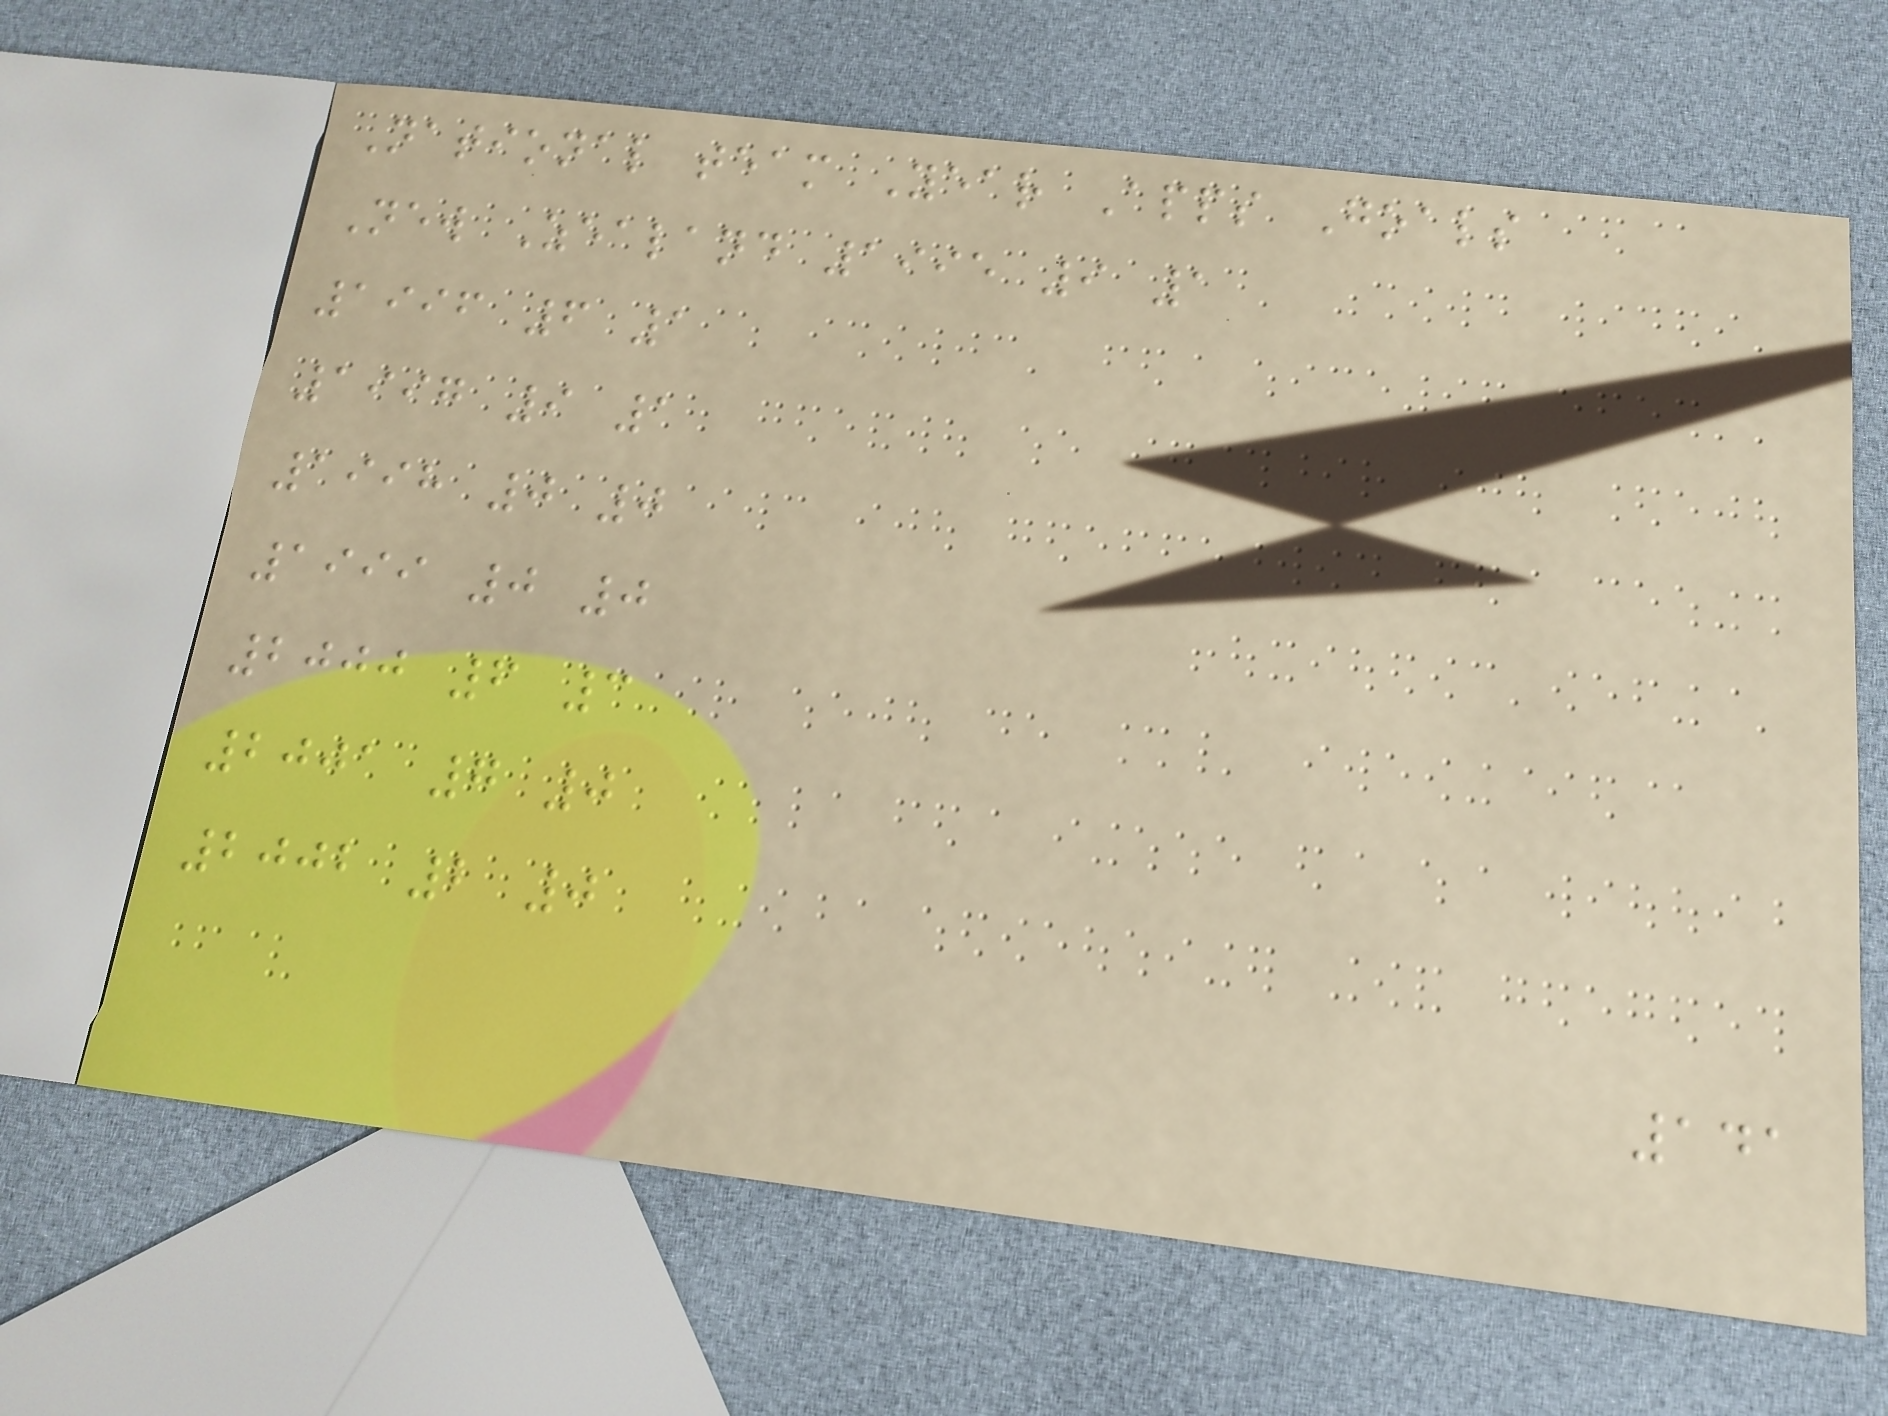National team Year Apps Goals
New Zealand 1995 9 1
1996 6 1
1997 9 1
1998 0 0
1999 0 0
2000 6 3
2001 7 0
2002 2 0
141
